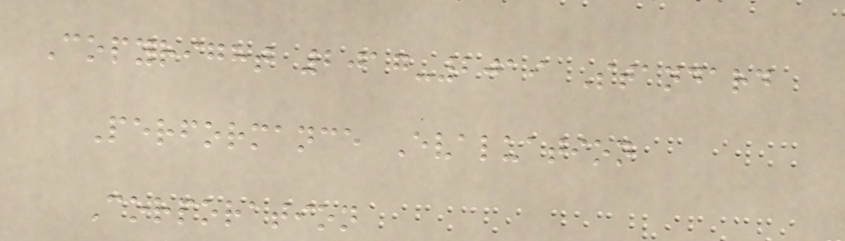Copyright 2017-2019 Standard
Performance Evaluation
Corporation
